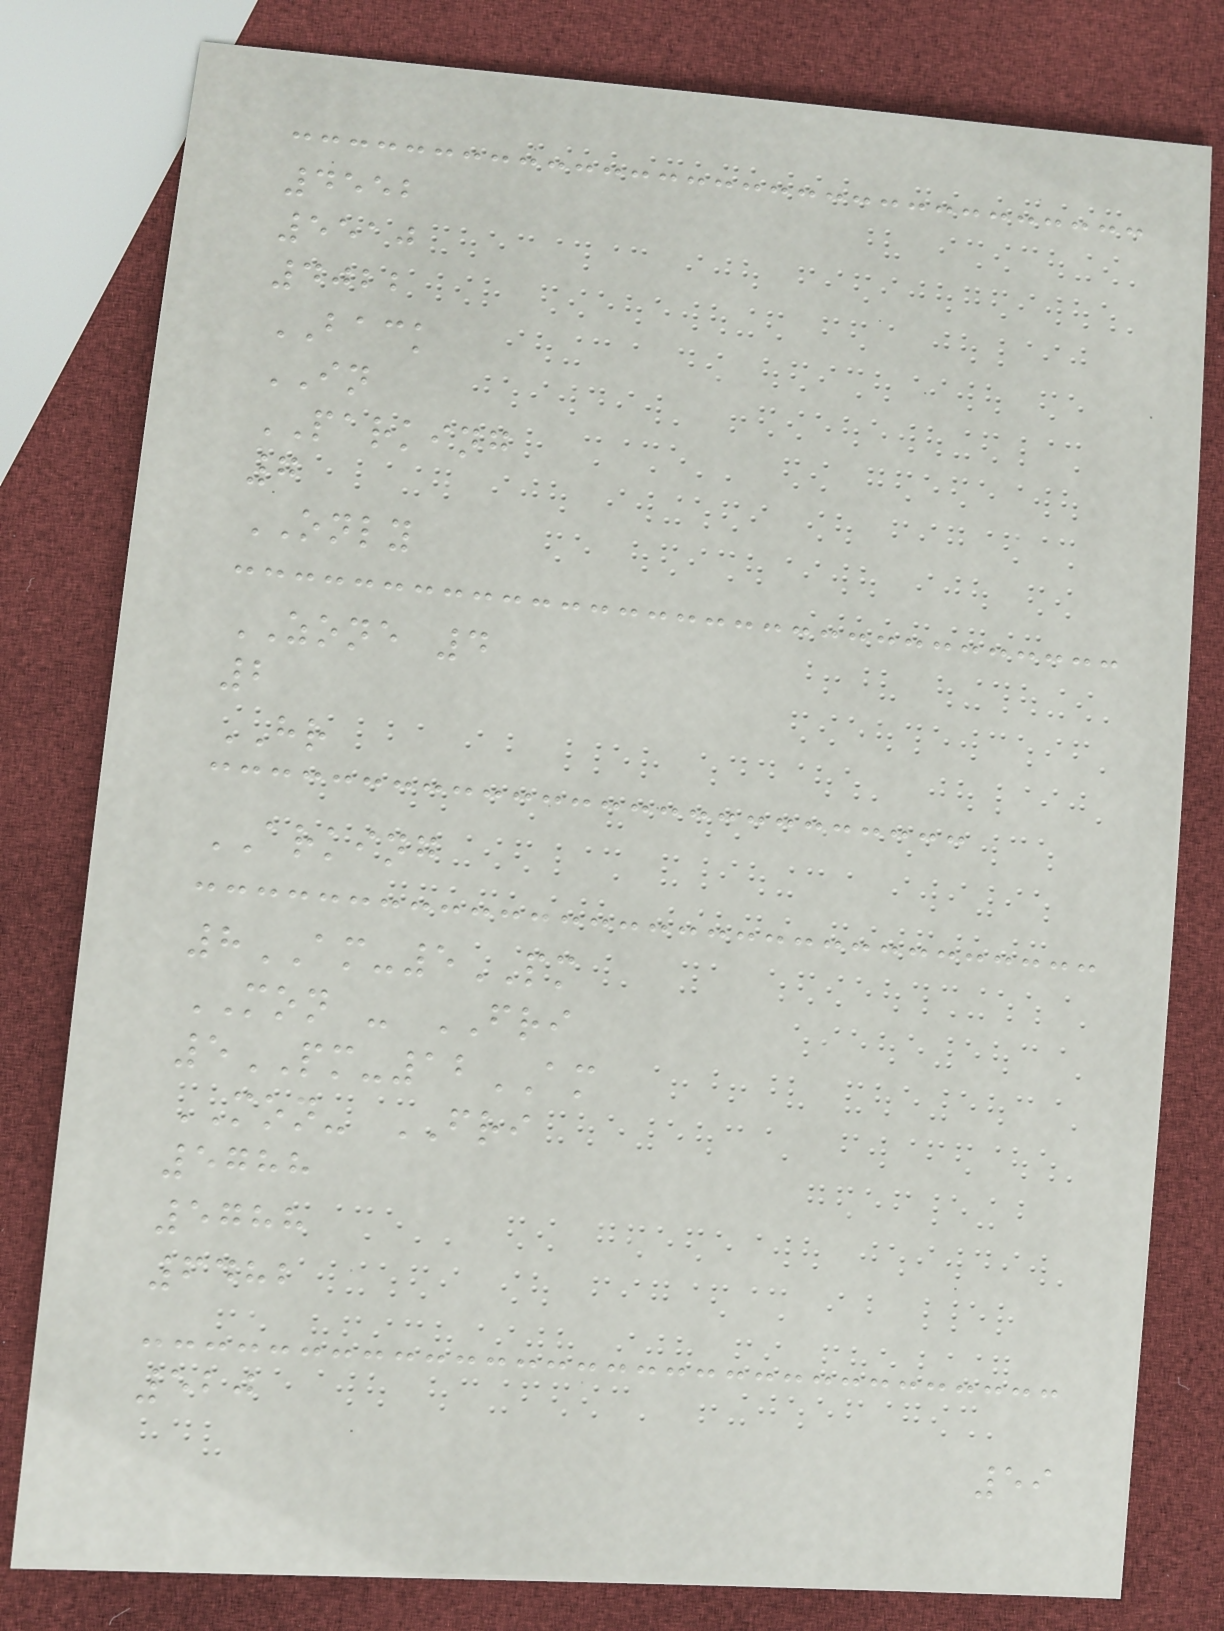4552
5510
4022
BACK
IN
PARKING
7
ONLY
ZONE 4
2
HR
ARKING
8AM-5PM
MON - FRI
5PM-12AM
MON- FRI
5788
5788
6482
520
59
